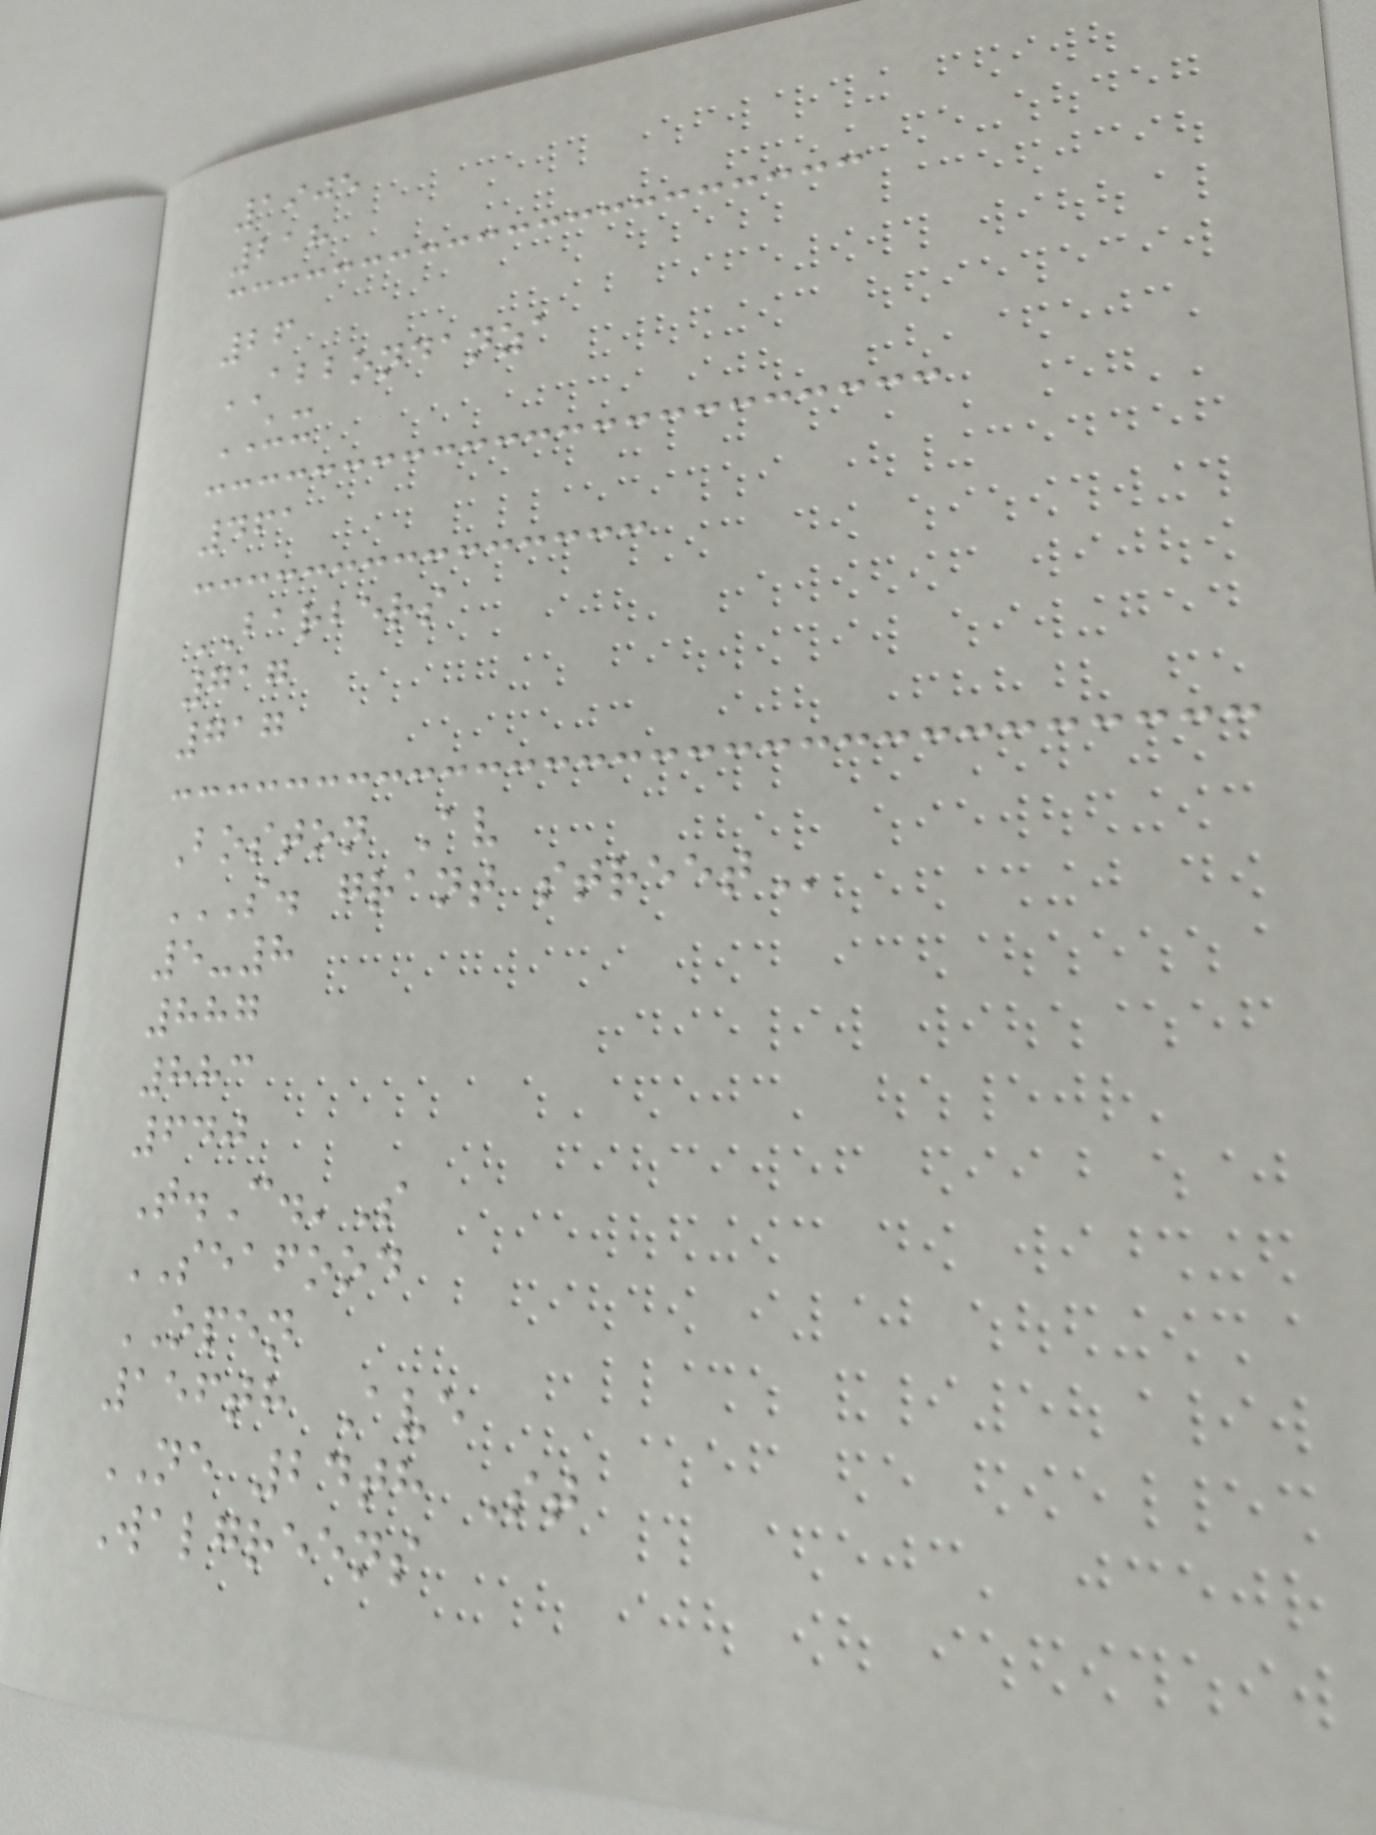1905
218
26
ABBONDANZA
UX
461
BARBERS
717
717
Boston Av
S. GRANT STREET
5-8
887
883
640
T.C.'S
SEAFOOD
OPEN
156th Ave
NE 24th St
Walgreens
